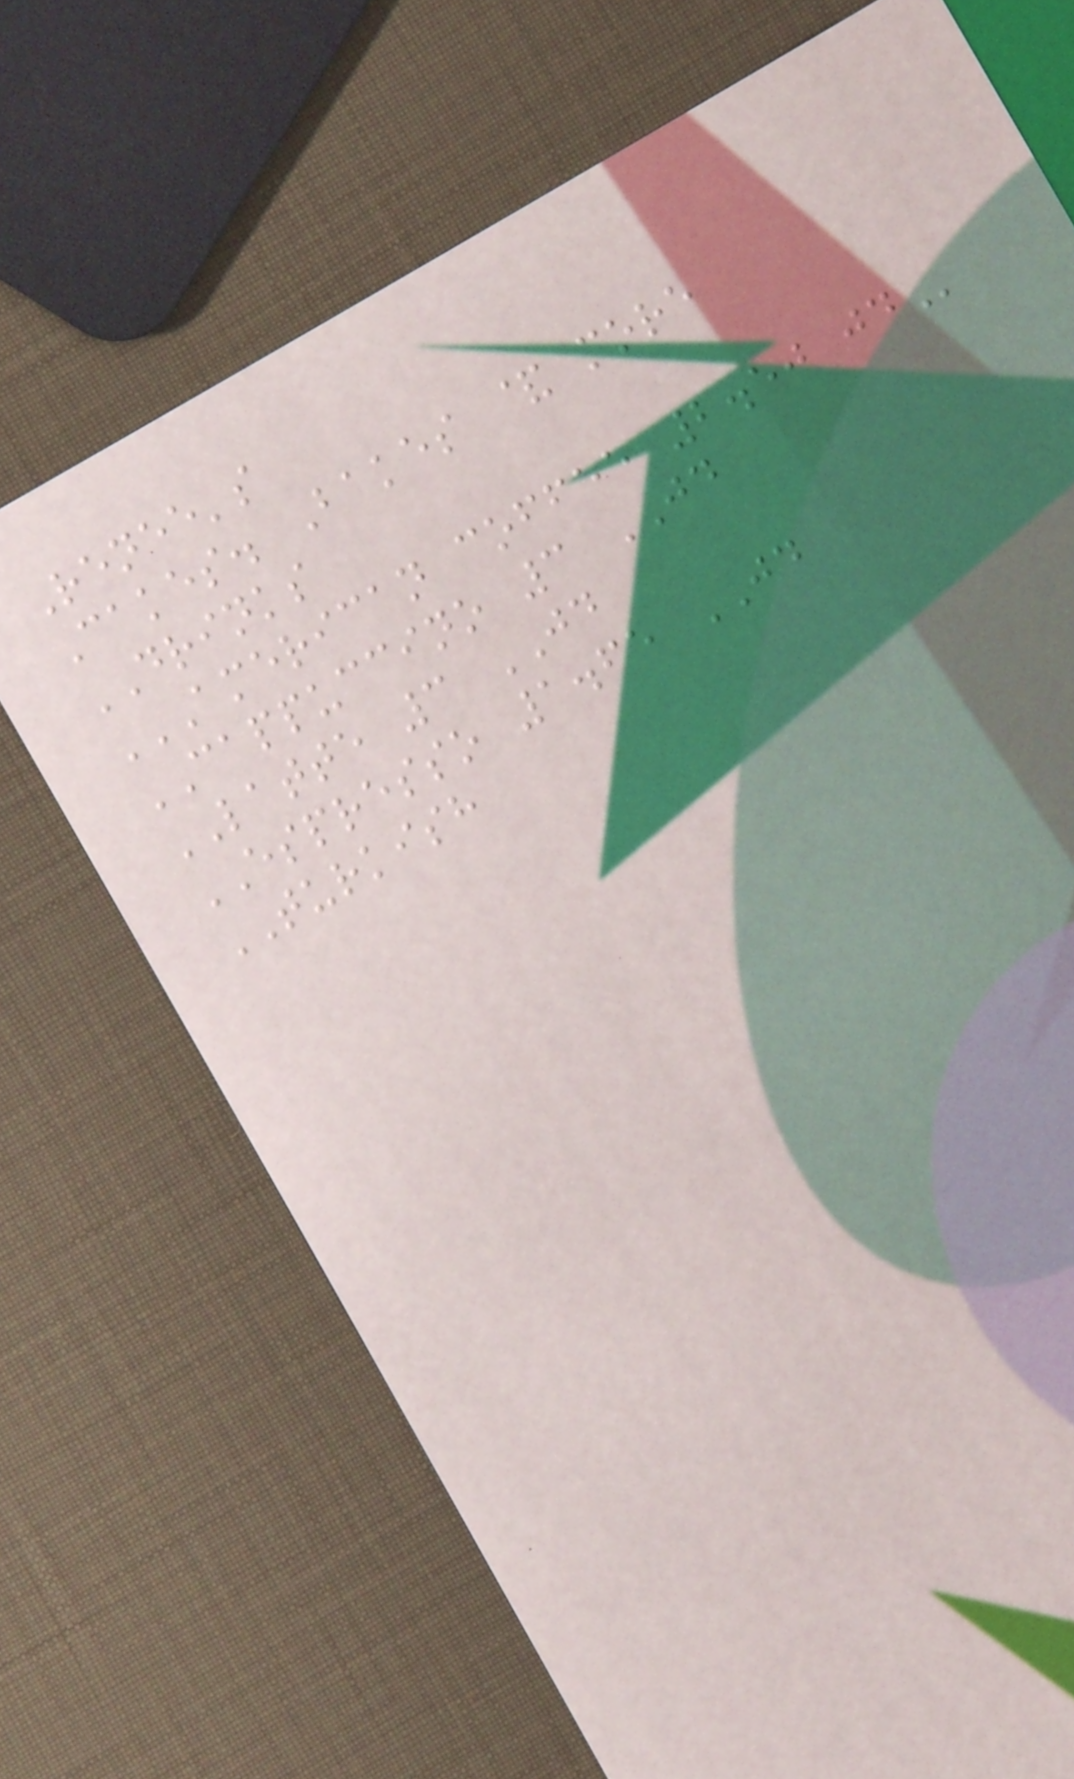Renee's
Cakes. Bakes & more
DRINKS
AMERICAN COFFEE 2.50 JD
CAPPUCCINO 3 JD
LATTE 3 JD
ESPRESSO 1.65 JD
TURKISH
